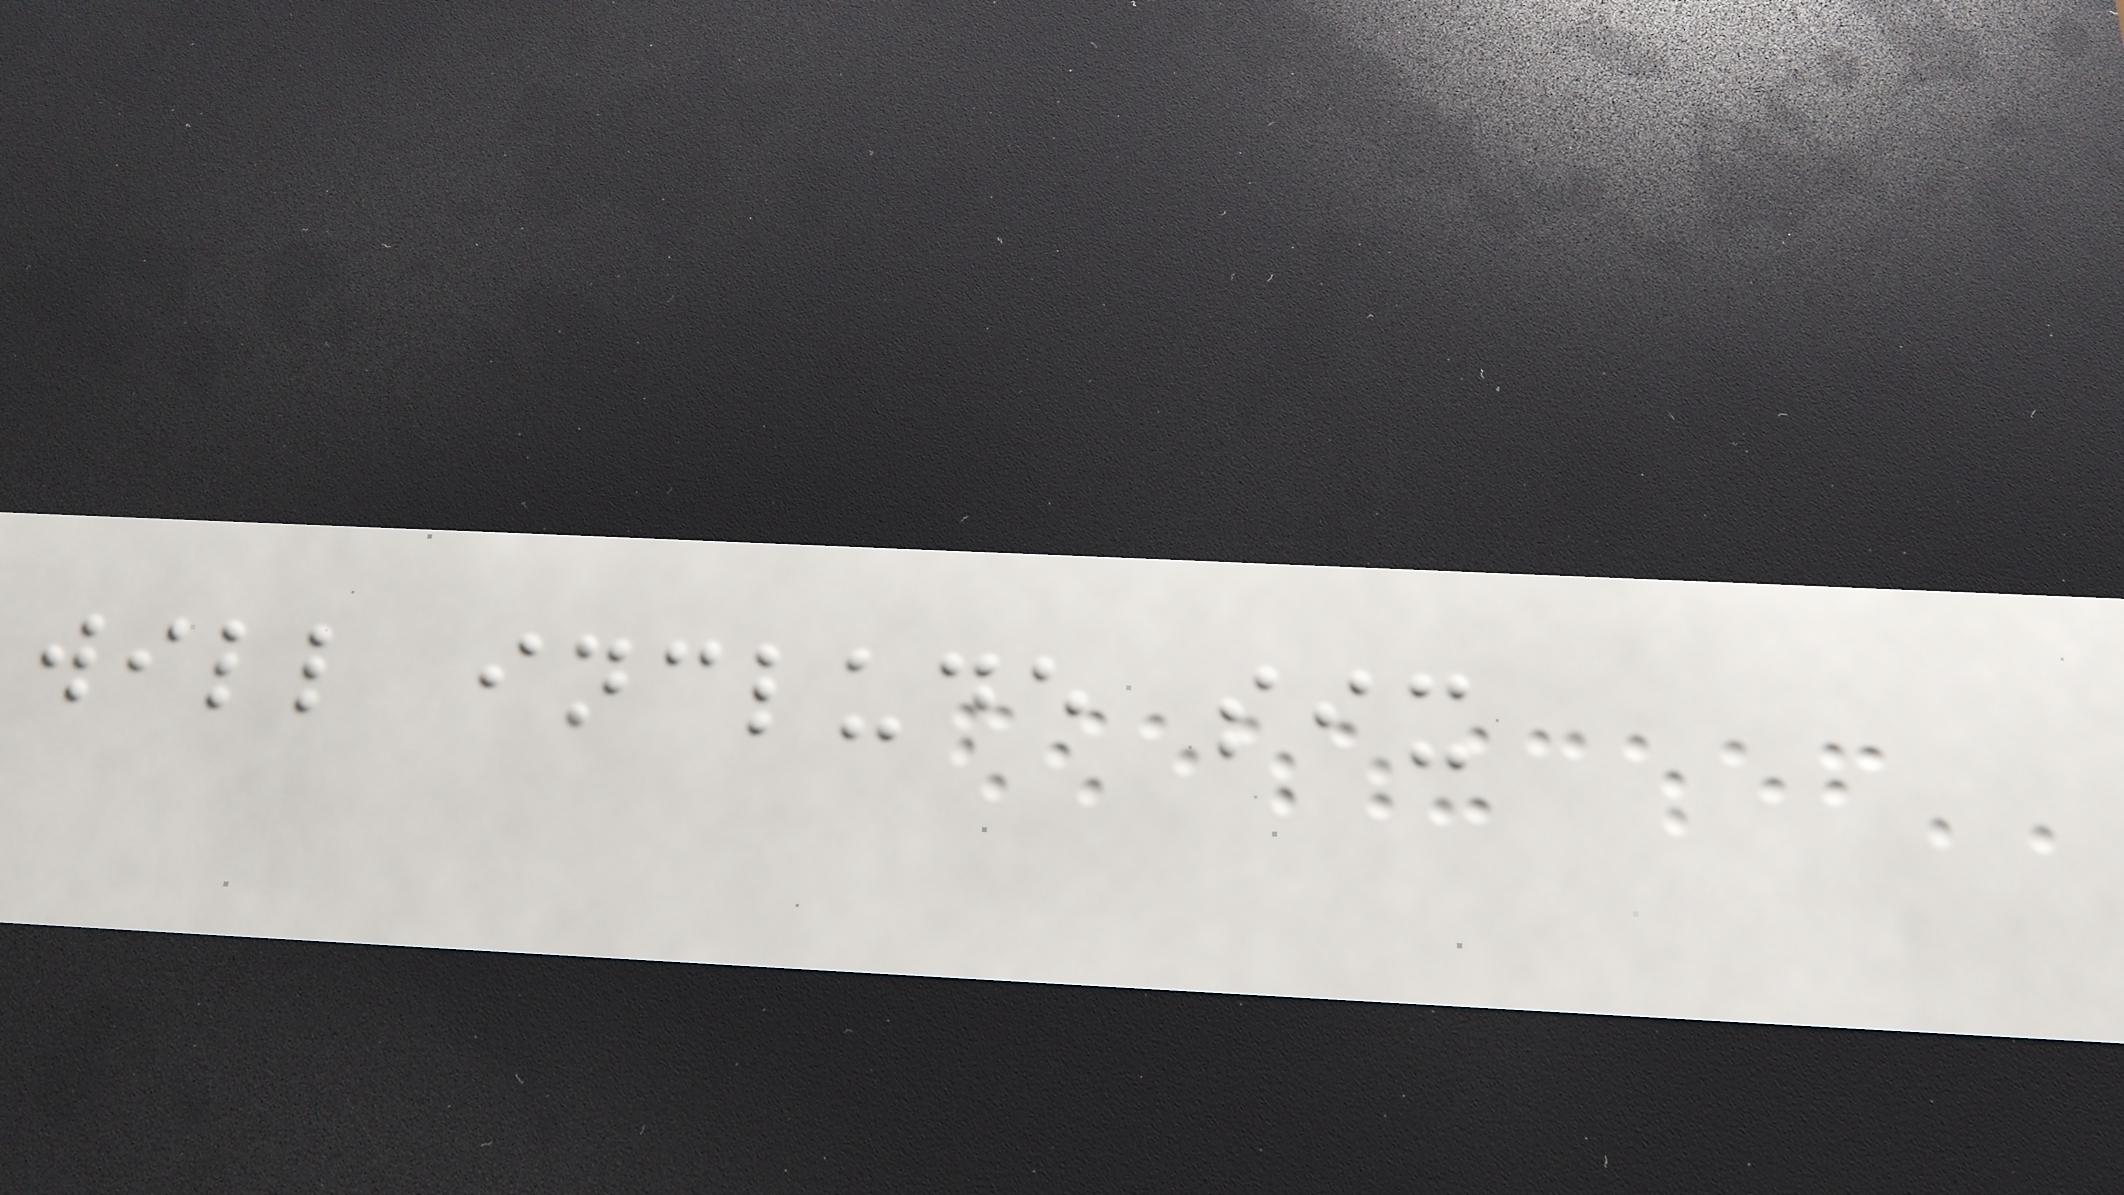will include six
